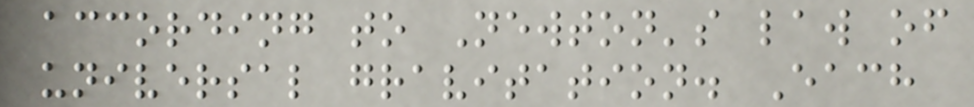according to Newton's law of
universal gravitation. Each
